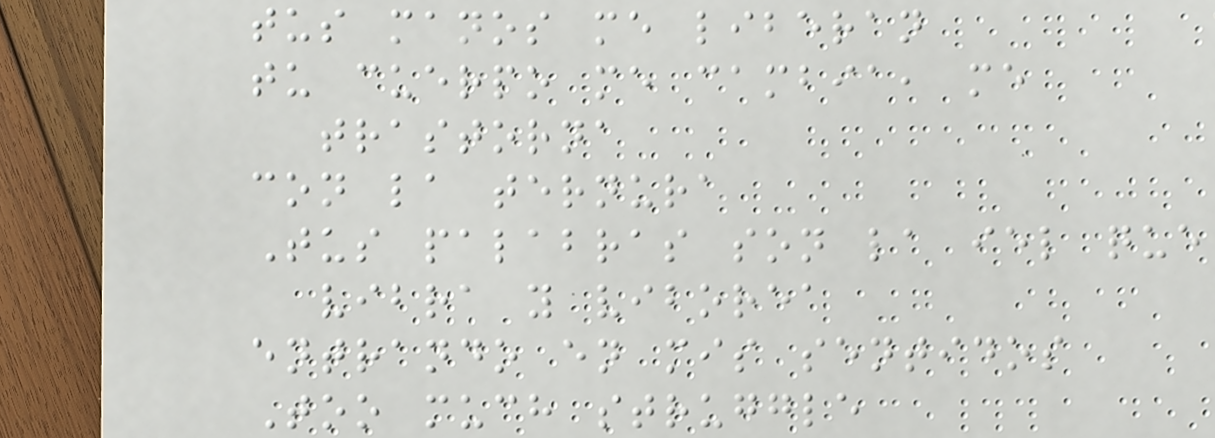tus manos me liberan
tu cuerpo me cambia, me
trastorna
con la ternura
Tus palabras son la iel que
vibra y viborea
entrando en mis sentidos
Too much struggle
